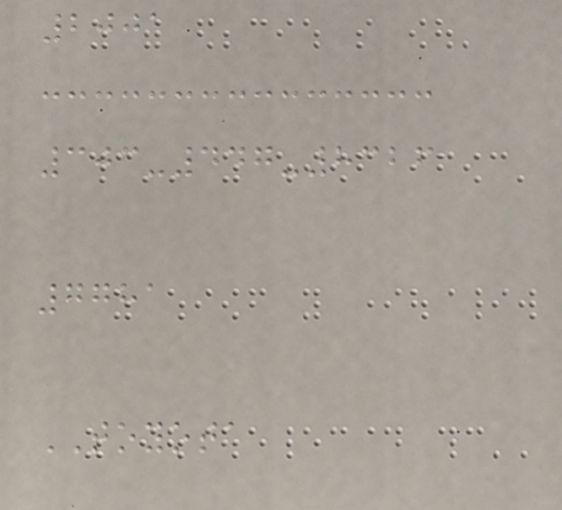2001
303-447-8326
7781
TOYOTA
